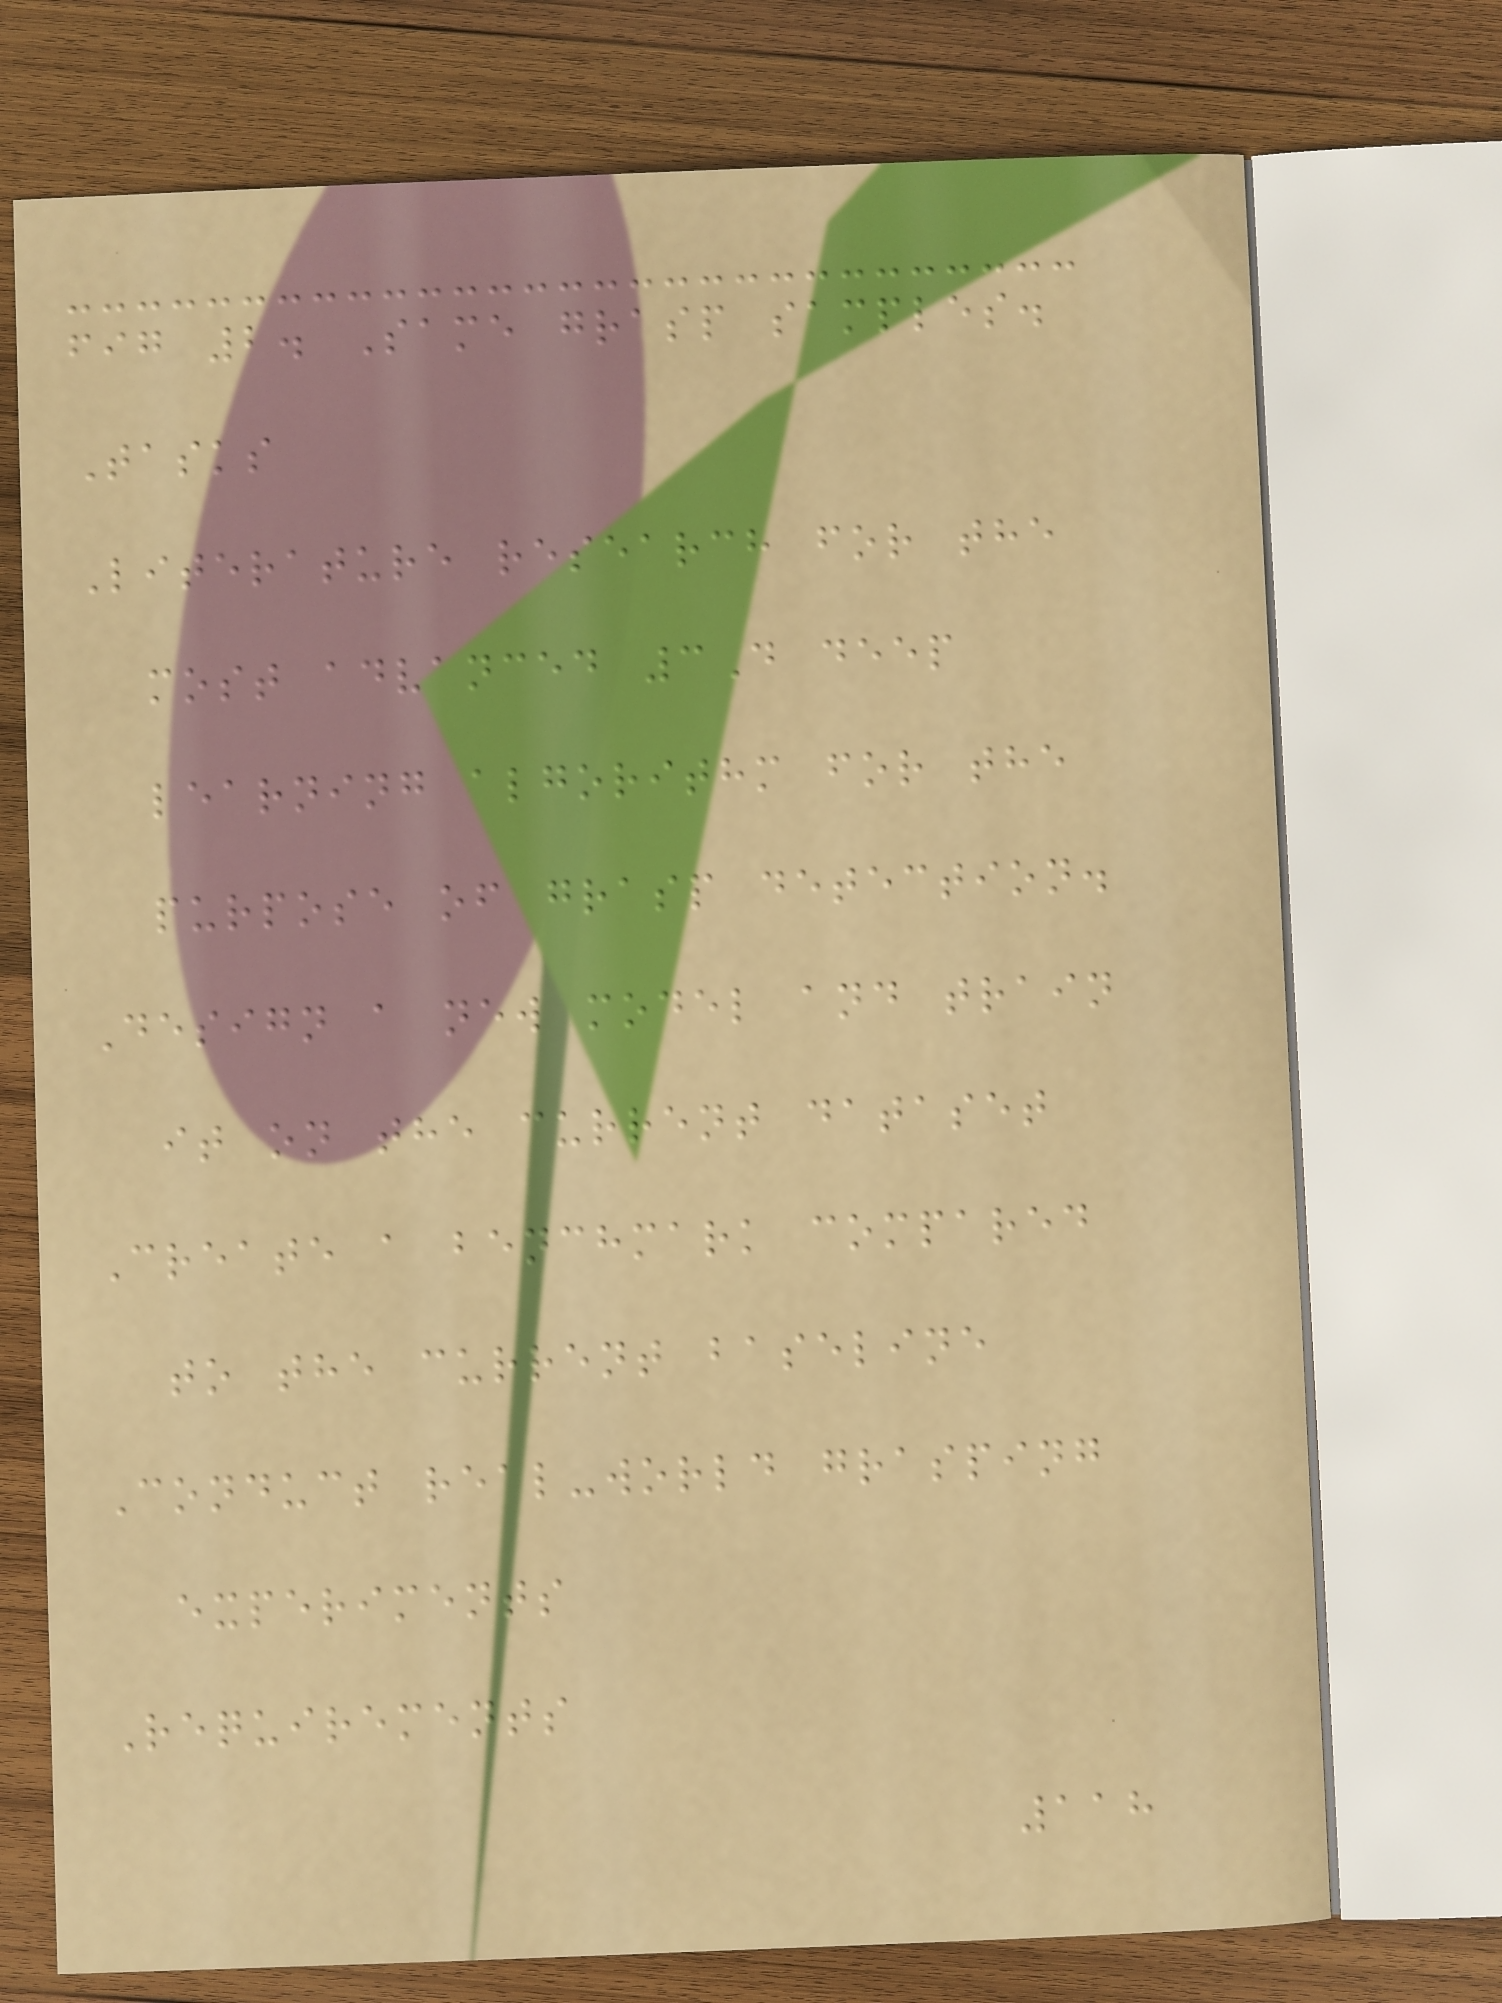fig 2. Same grasp samples.
Tasks
Literature research for the
most advanced 3D deep
learning algorithm for the
purpose of grasp detection.
Design a new model and train
it on the current dataset
Create a benchmark compared
to the current baseline
Conduct real-world grasping
experiments
Requirements
118
